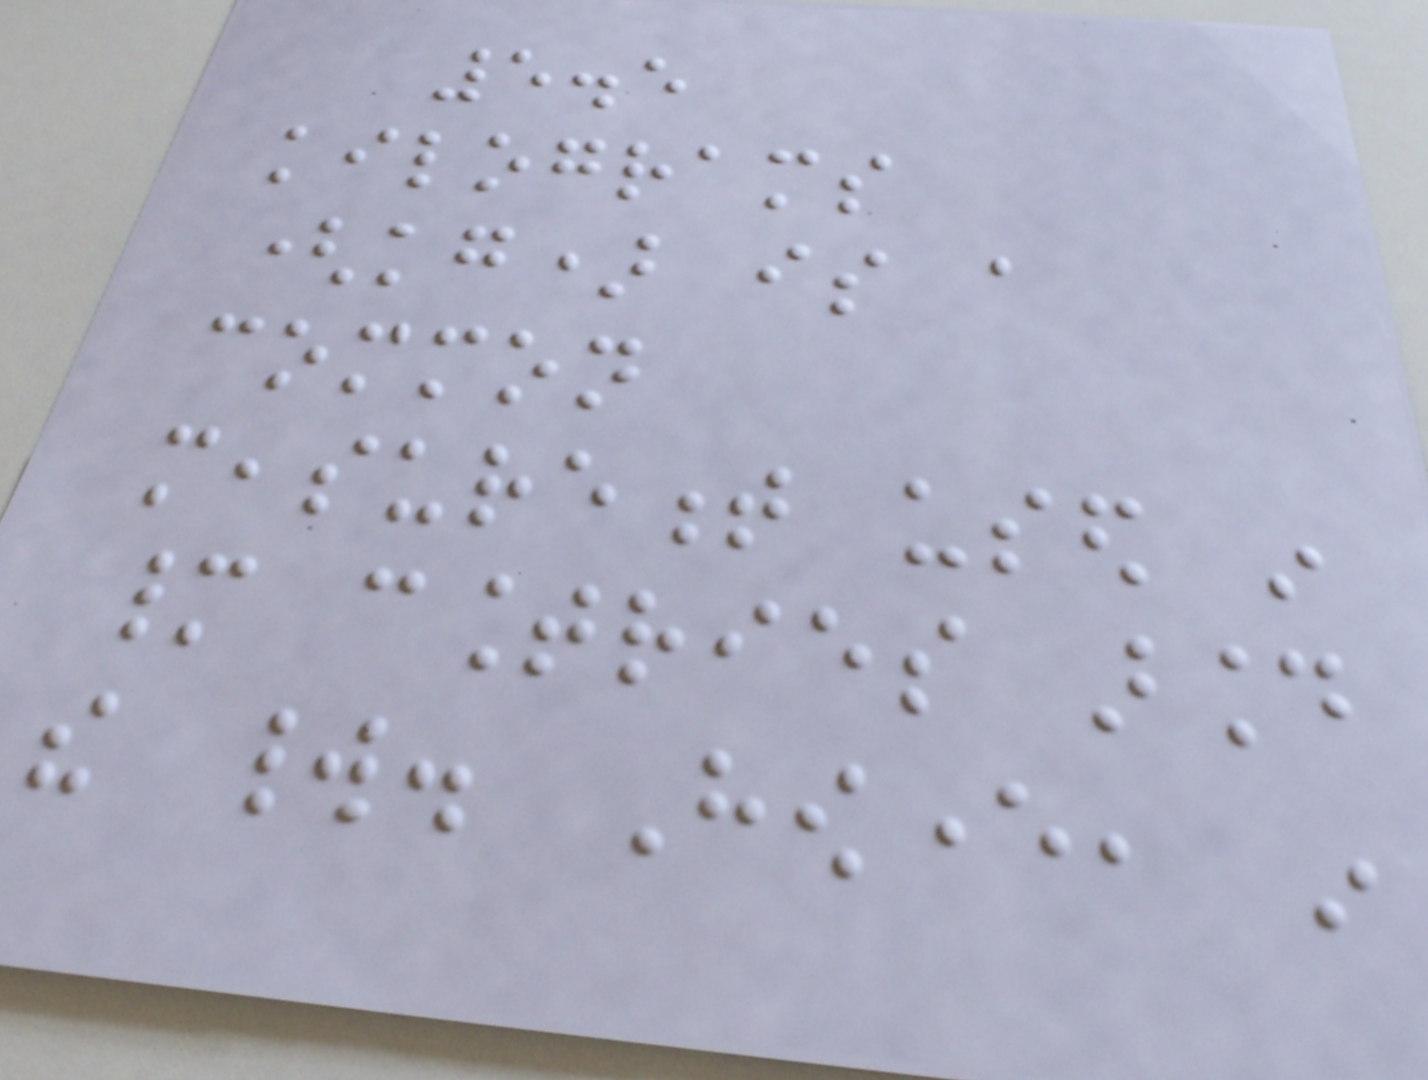5.5
kilograms
(kg) is a
common
measurement used in
many countries around
the world. However, in
